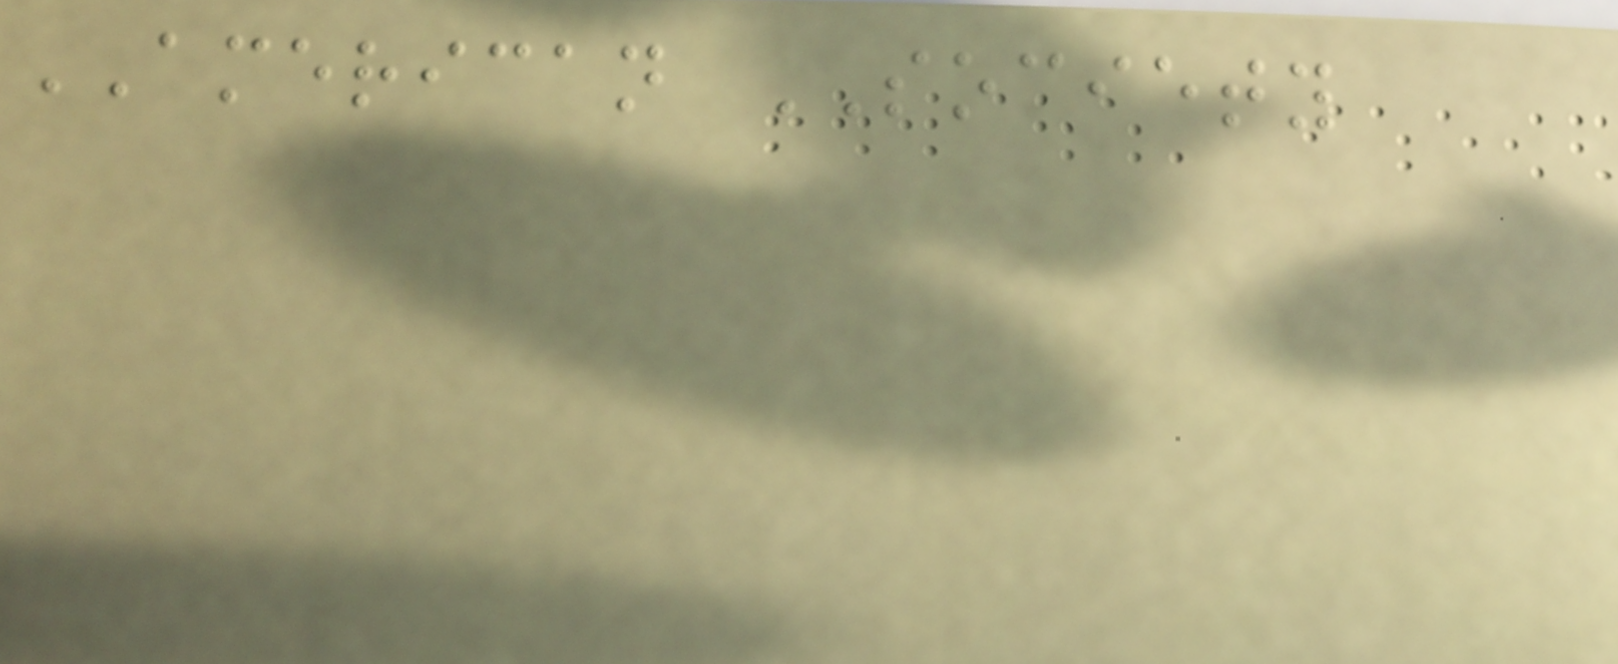AMERICAN SOCIETY
